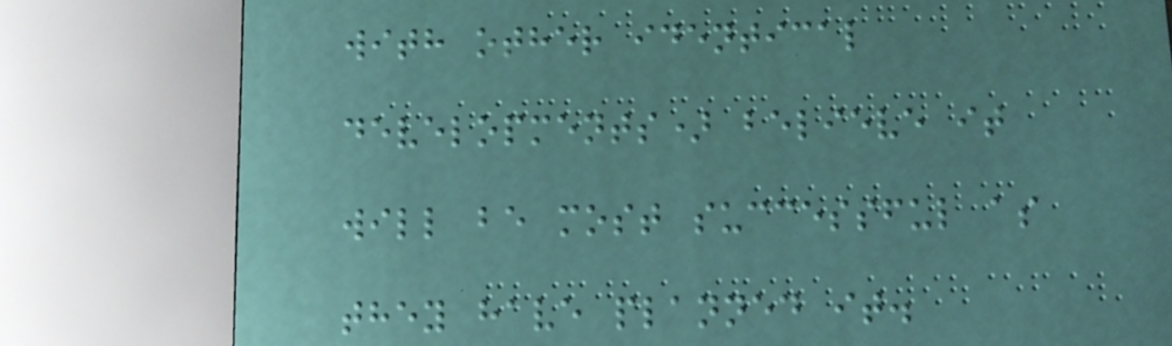with other identical
developments) believe it
will be most successful as
they have planned it.
